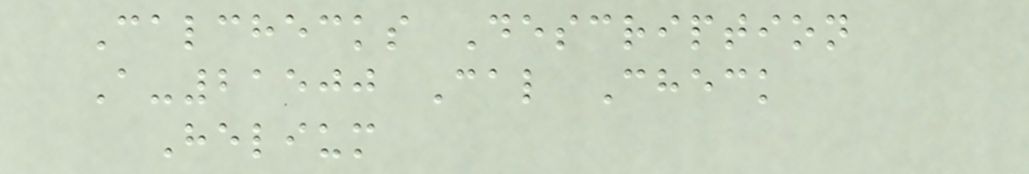Calchecks Description
A-21500 Cal Check
Helium
